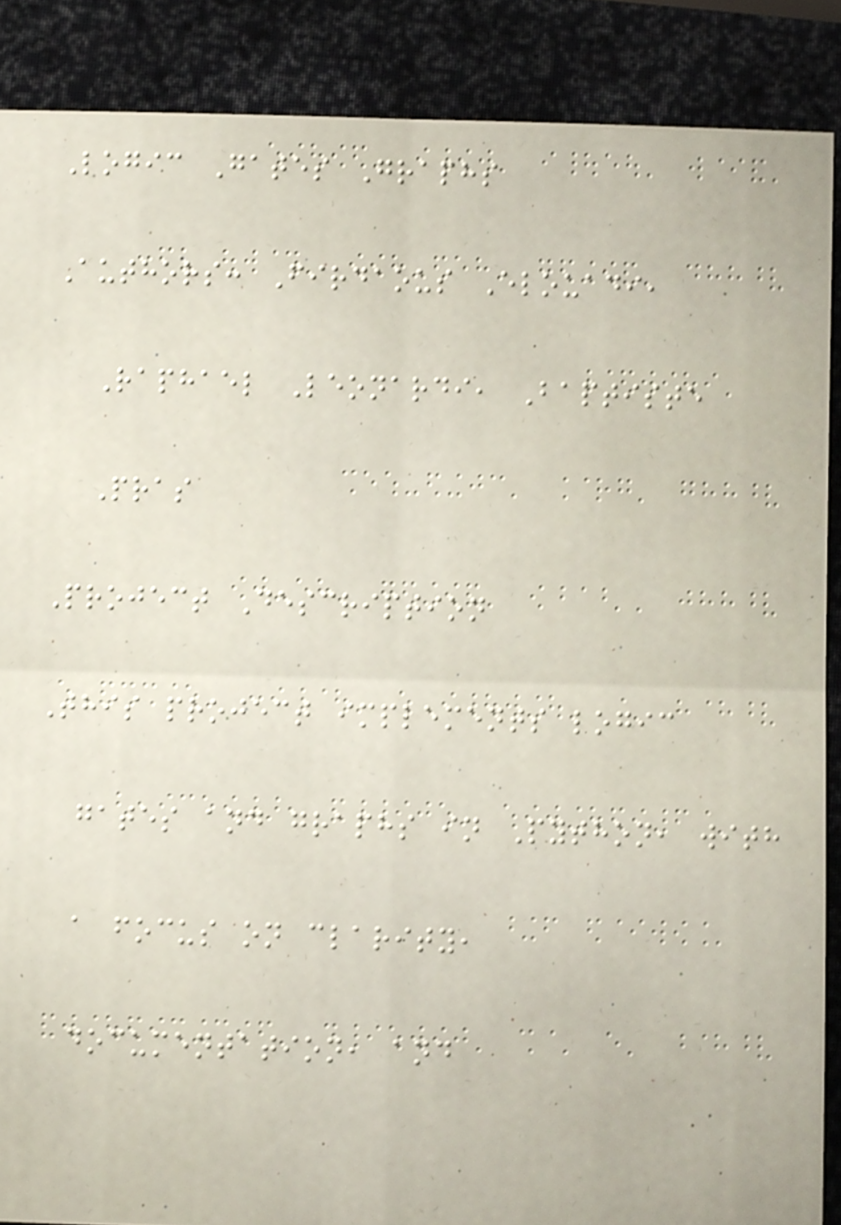Logic Gates Graphs
Authors: Firdaous Elouadi,
Raphael Leonardi, Baptiste
Pras
Project Description
This project implements logic
gates and graphs in Python, with
a focus on clarity,
documentation, and
